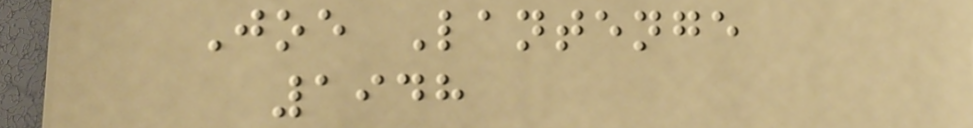Joe Lantenge
1948
